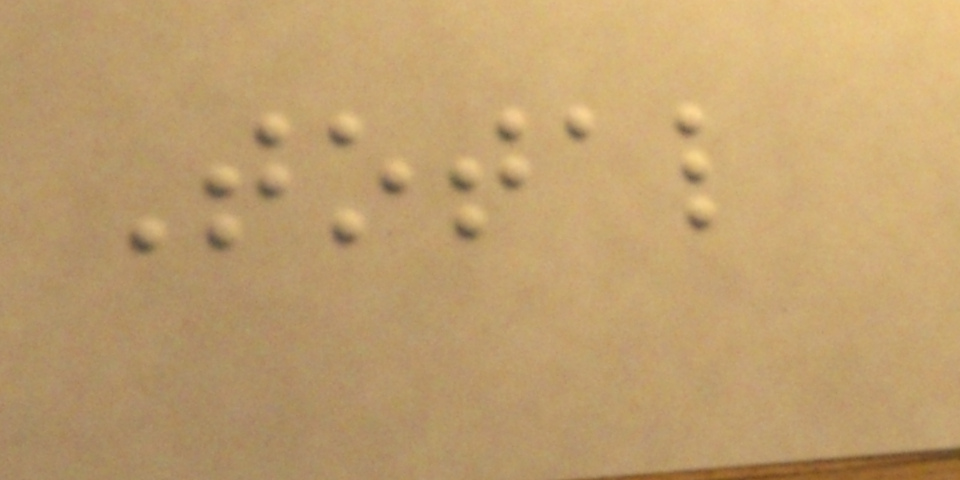Total
